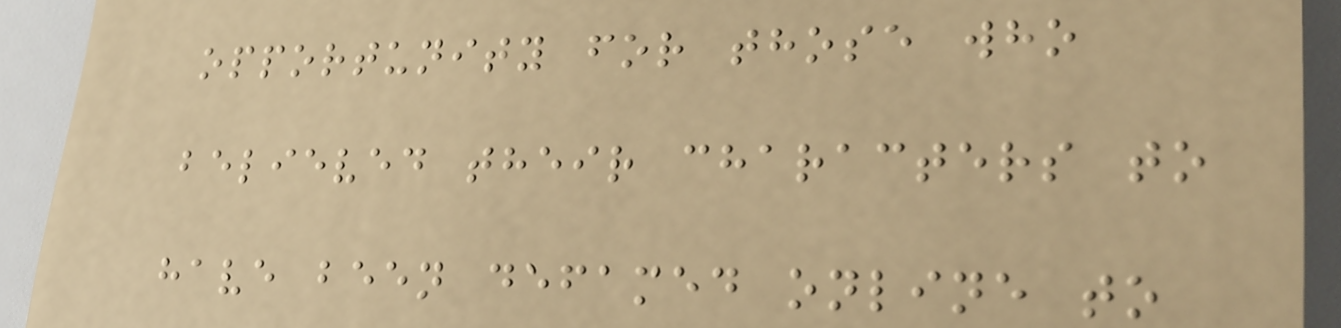opportunity for those who
believed their characters to
have been defamed online to
